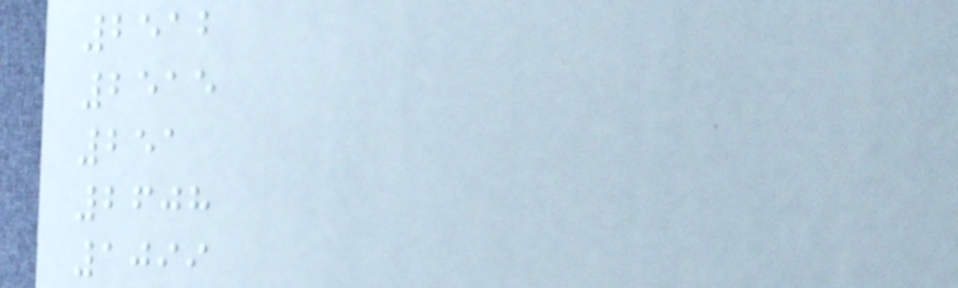2512
2515
251
2608
1099
